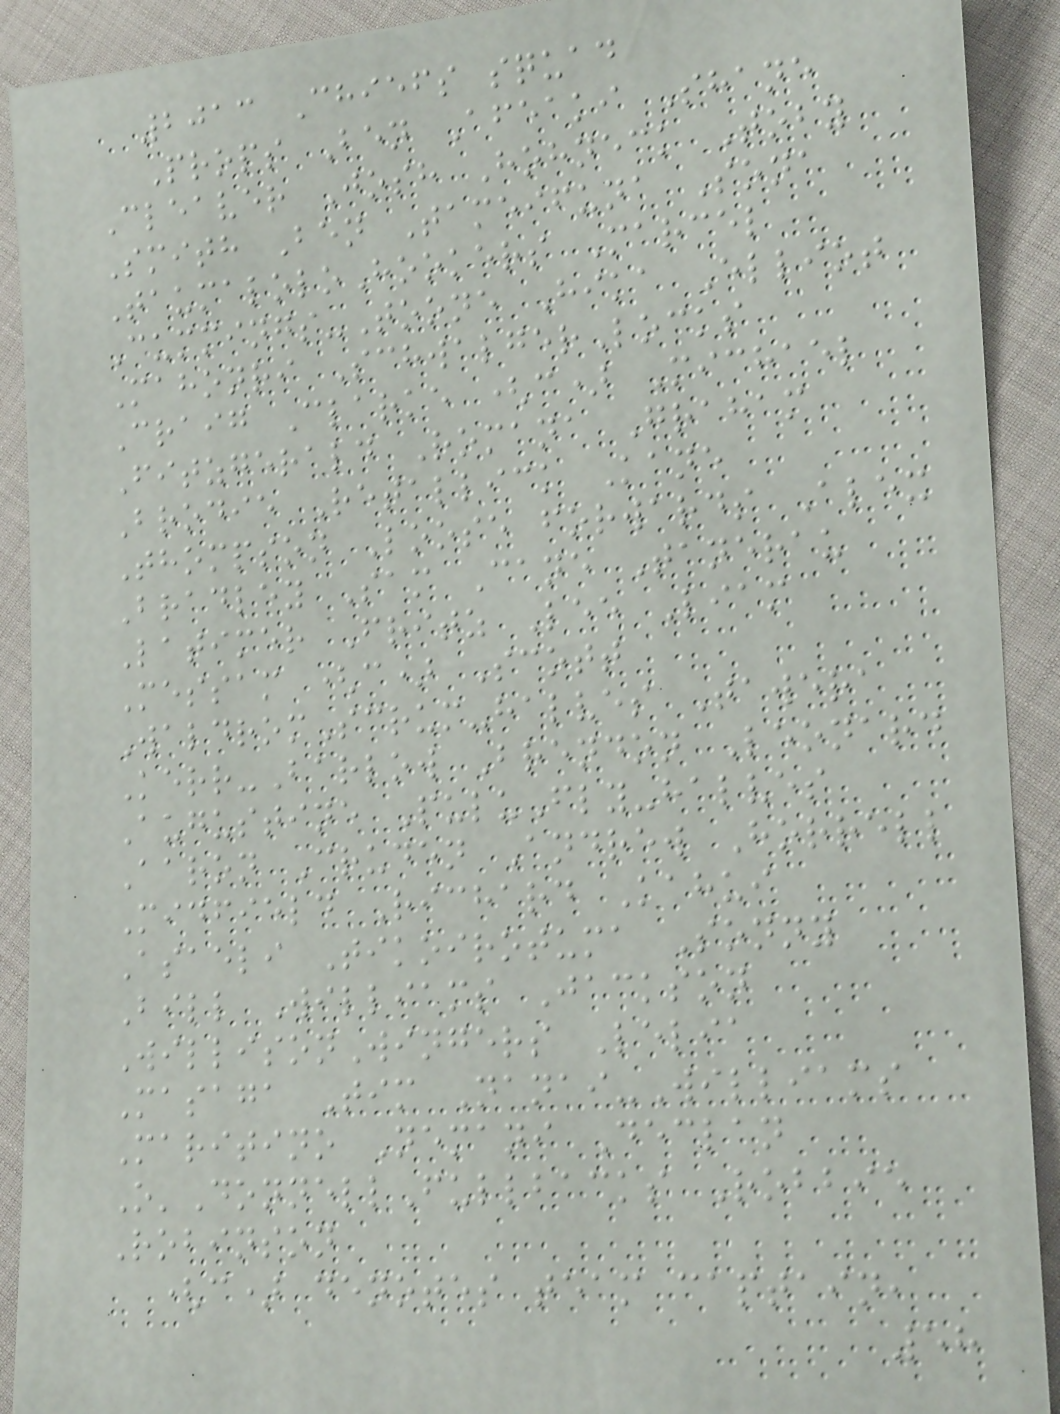2013 Chiefs squad
Props Ben Afeaki Shane
Cleaver Josh Hohneck Toby
Smith Ben Tameifuna Sona
TaumaloloHookers Marcel
Cummings-Toone Hika Elliot
Mahonri SchwalgerLocks
Craig Clarke (c) Michael
Fitzgerald Romana Graham
Brodie Retallick Kane
Thompson Loose forwards Alex
Bradley Sam Cane Tanerau
Latimer Fritz Lee Liam
Messam (c) Scott
WaldromScrum-halves Tawera
Kerr-Barlow Brendon Leonard
Augustine PuluFly-halves
Aaron Cruden Andrew Horrell
Midfield Richard Kahui
Asaeli Tikoirotuma Sonny
Bill Williams Jackson
WillisonWingers Lelia
Masaga Tim Nanai-Williams
Maritino Nemani Declan
O'DonnellFullbacks Robbie
Robinson
(c) denotes team captain,
58
